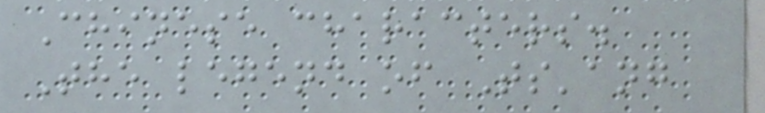Chinese characters.
The legend of Ts'ang
